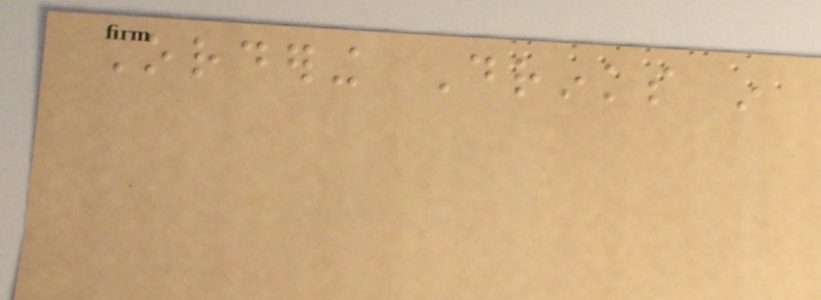Ordering Drinks in
